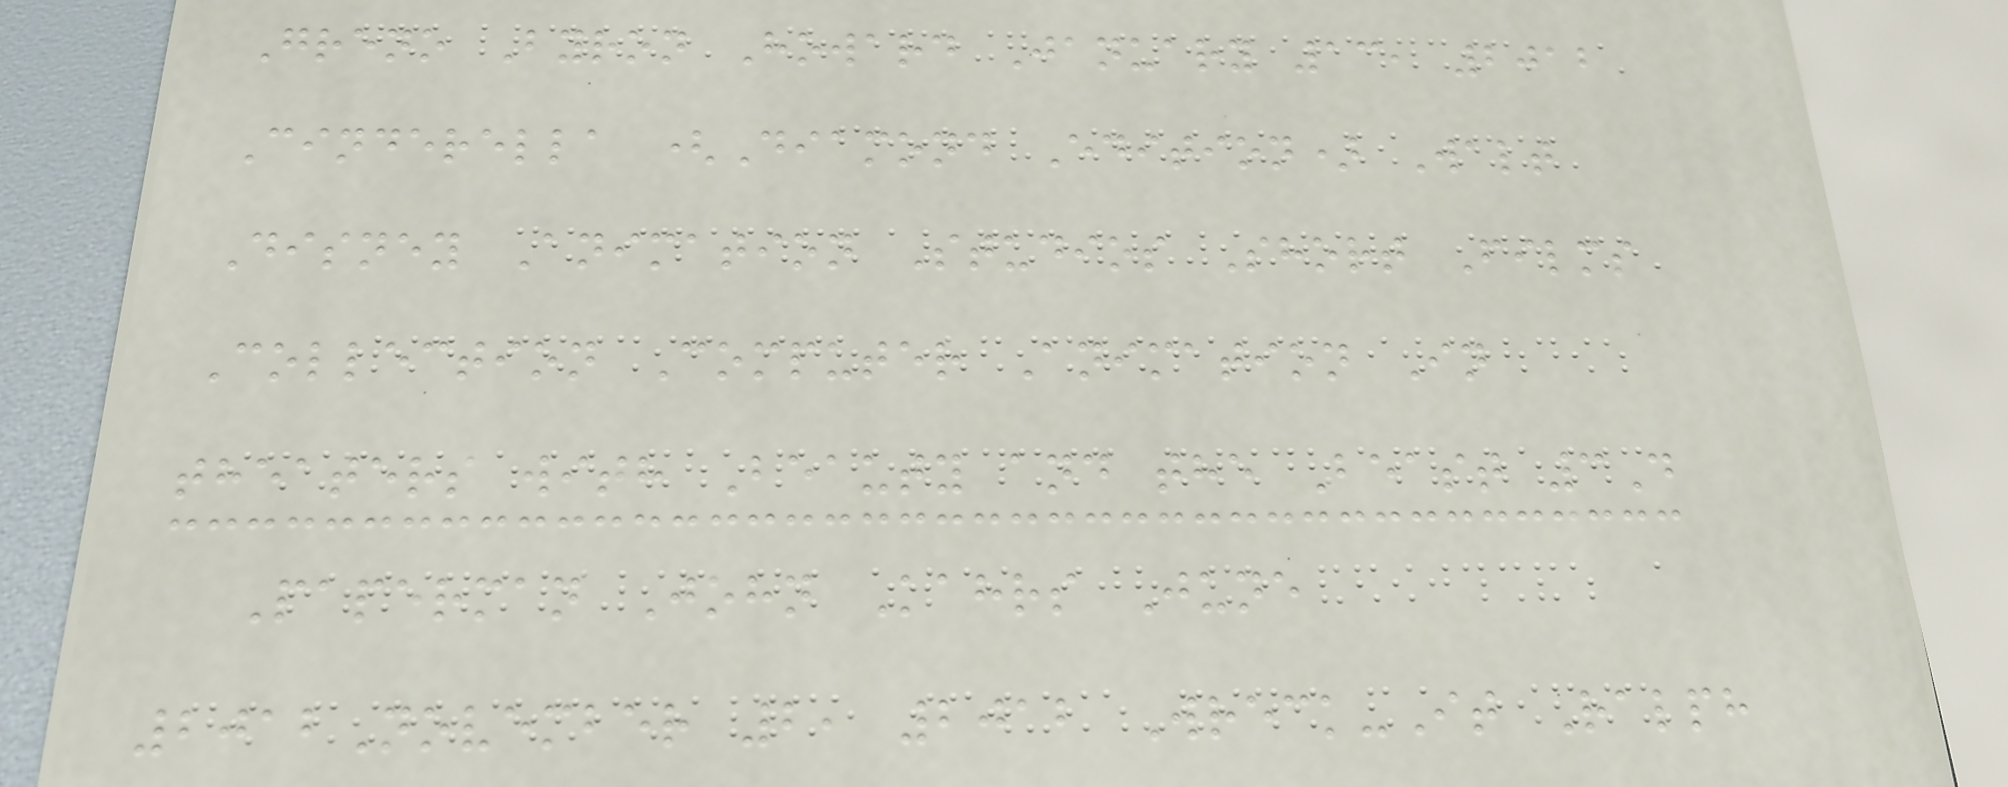Greno Byron Howard January 13, 2012
Cinderella (Diamond Edition) Walt
Disney Animation Studios Short Films
Collection Computer Animation In
theaters with Beauty and the Beast 3D
Paperman John Kahrs June
2012November 2, 2012 Wreck-It Ralph
